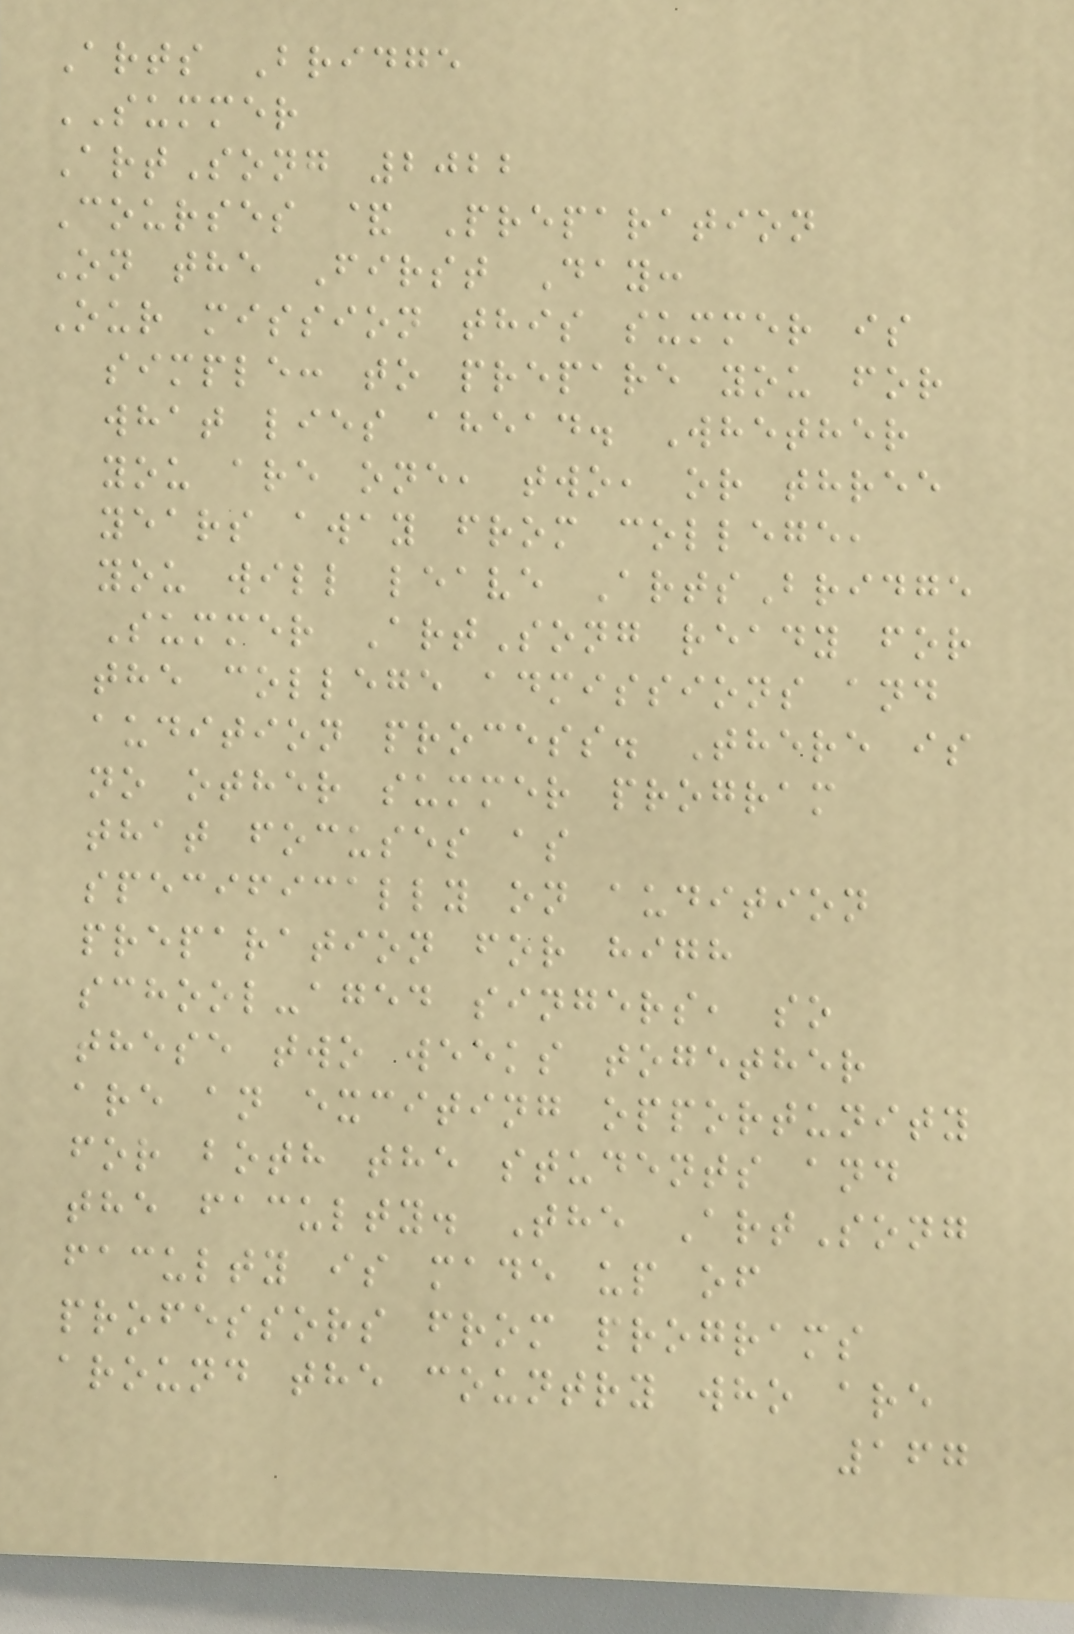Arts Bridge
SUMMER
ArtSong 2022
Courses & Preparation
On the First Day:
Our mission this summer is
simple: to prepare you for
what lies ahead. Whether
you are one, two, or three
years away from college,
you will leave ArtsBridge
Summer ArtSong ready for
the college admissions and
audition process. There is
no other summer program
that focuses as
specifically on audition
preparation for high
school-aged singers, so
these two weeks together
are an exciting opportunity
for both the students and
the faculty. The ArtSong
faculty is made up of
professors from programs
around the country who are
167
